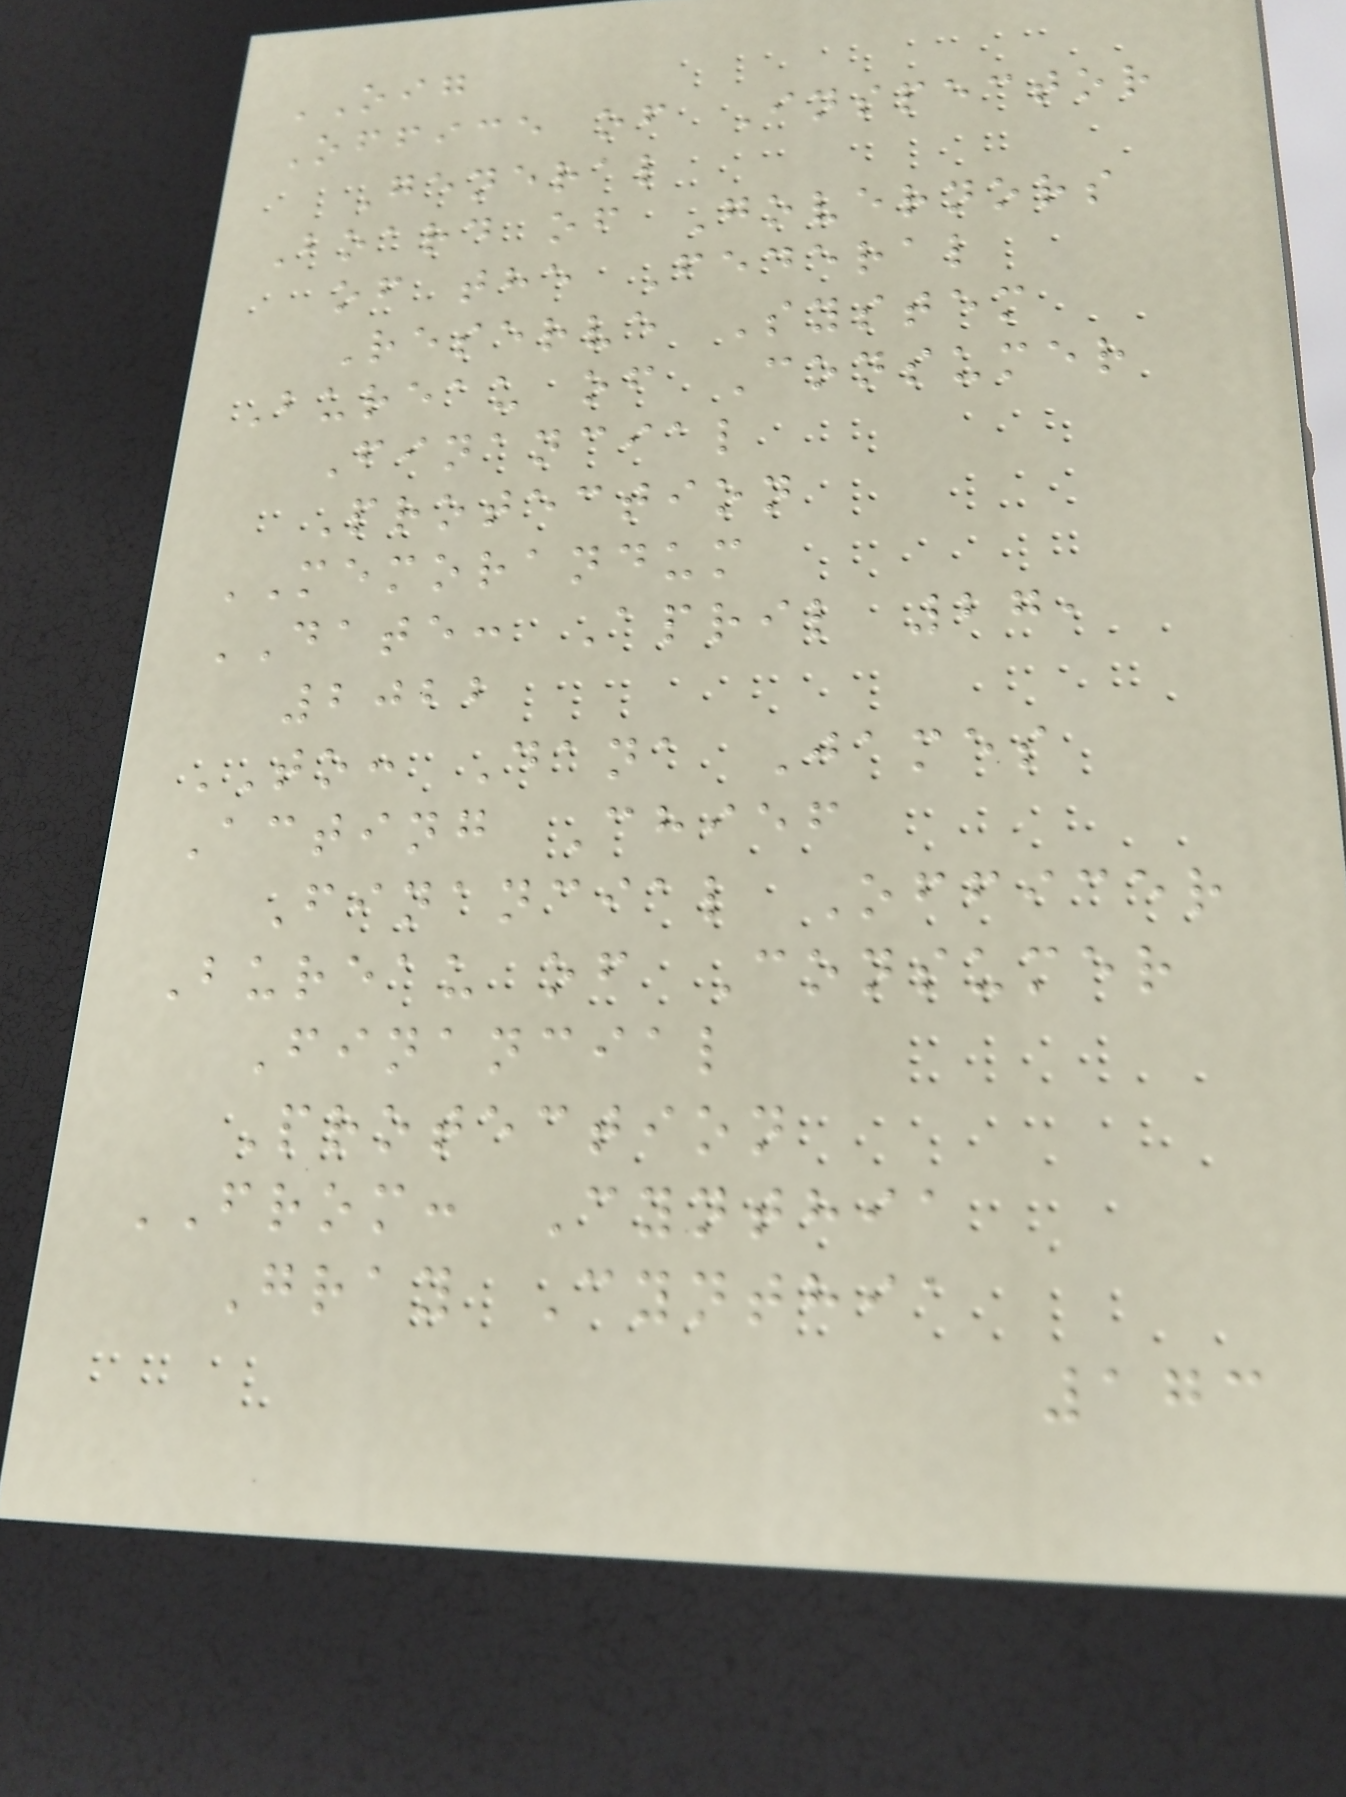OIG
Office of Inspector
General
Board of Governors
of the Federal
Reserve System
Bureau of Consumer
Financial
Protection
MEMORANDUM
DATE: April 27,
2022
TO: Dana James
Acting Chief
Financial Officer
Bureau of Consumer
Financial
Protection
FROM: Cynthia
Gray Cynthia
173
